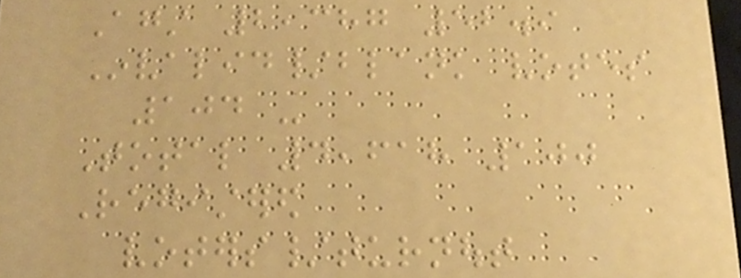Against 2,387 52.9
Invalid/blank votes
104 -
Total 4,618 100
Registered
voters/turnout
